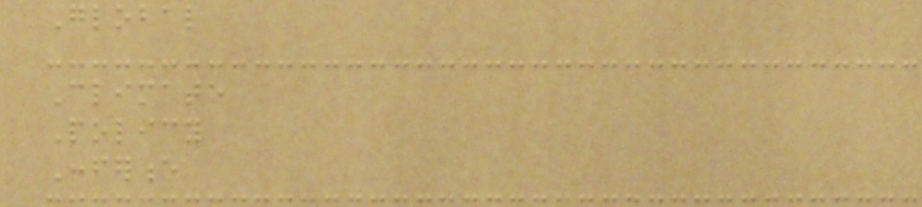Global
Climate
Policy
Conference
